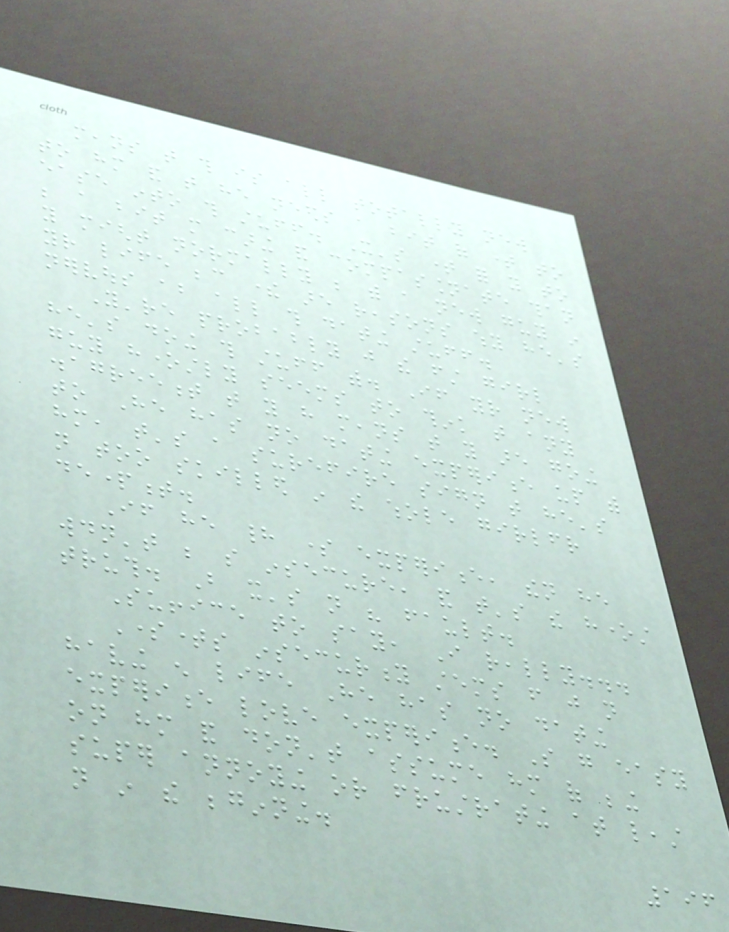means that this is all totally new
to him and that he needs a bit of time to
ease into this stuff. It's time for you to
be a bit more caring and compassionate than
you might normally be with a new guy in
your life because there are reasons why he's
nervous about all this dating stuff.
You're probably just the first girl
he's doing this stuff with. If your new
guy honestly seems to think that any
disagreement that you have means that you are going
to He has no dating experience up with
him, that's a surefire sign that he's
not too skilled in the whole girlfriend
department.
If he had some experience, then he
wouldn't be so insecure, and that's the honest
truth. But it's not his fault.
Suffice to say, I really...
Sometimes insecurity stems from just not
having enough life He has no dating
experience love experience. So go easy
on him and don't assume him of being
super annoying or frustrating at least
not in the beginning.
196
